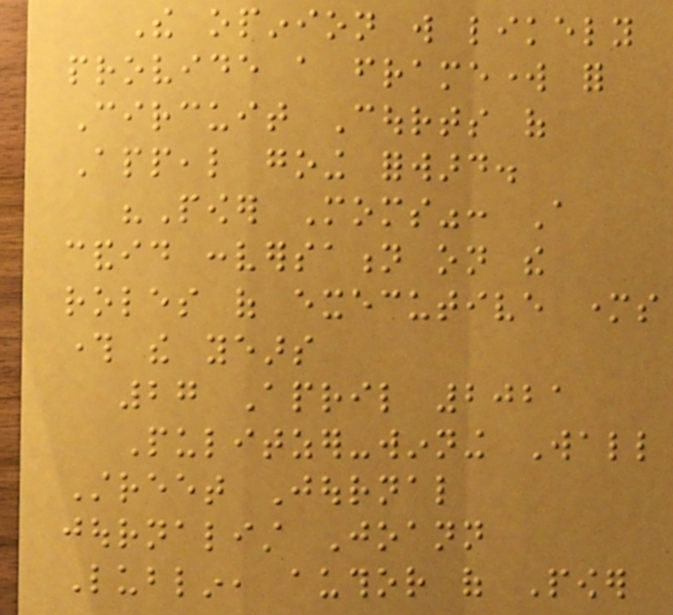The opinion will likely
provide a framework for
Circuit Courts of
Appeal going forward.
"Power Moms": A
candid conversation on the
roles of executive mothers
through the years
27 April 2021
Pulitzer-winning Wall
Street Journal
journalist Joann
Lublin, author of Power
